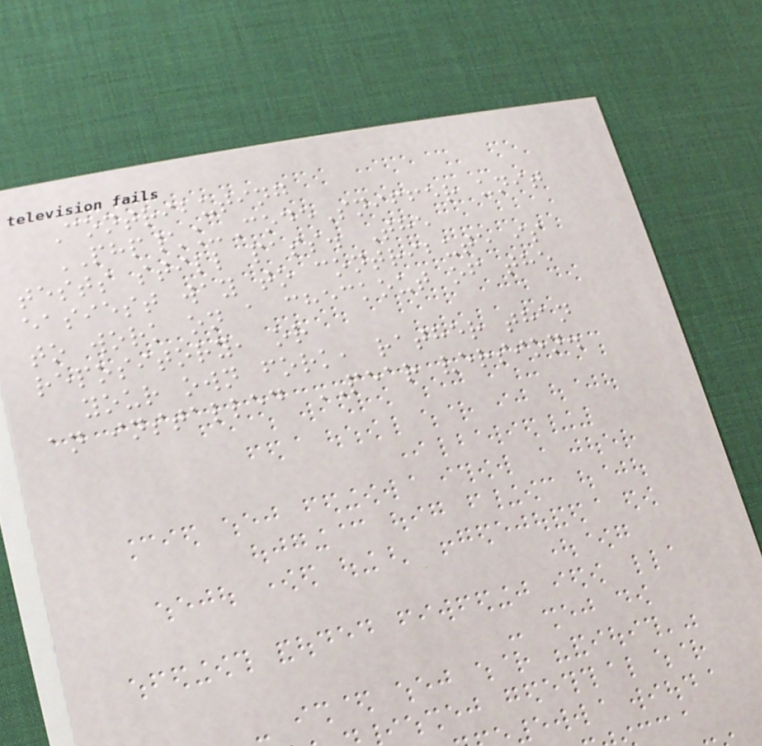Contributing
PHP\_CodeSniffer unit
tests still pass. The
easiest way to contribute is
to work on a checkout of the
repository, or
your own fork, rather than
an installed PEAR version.
